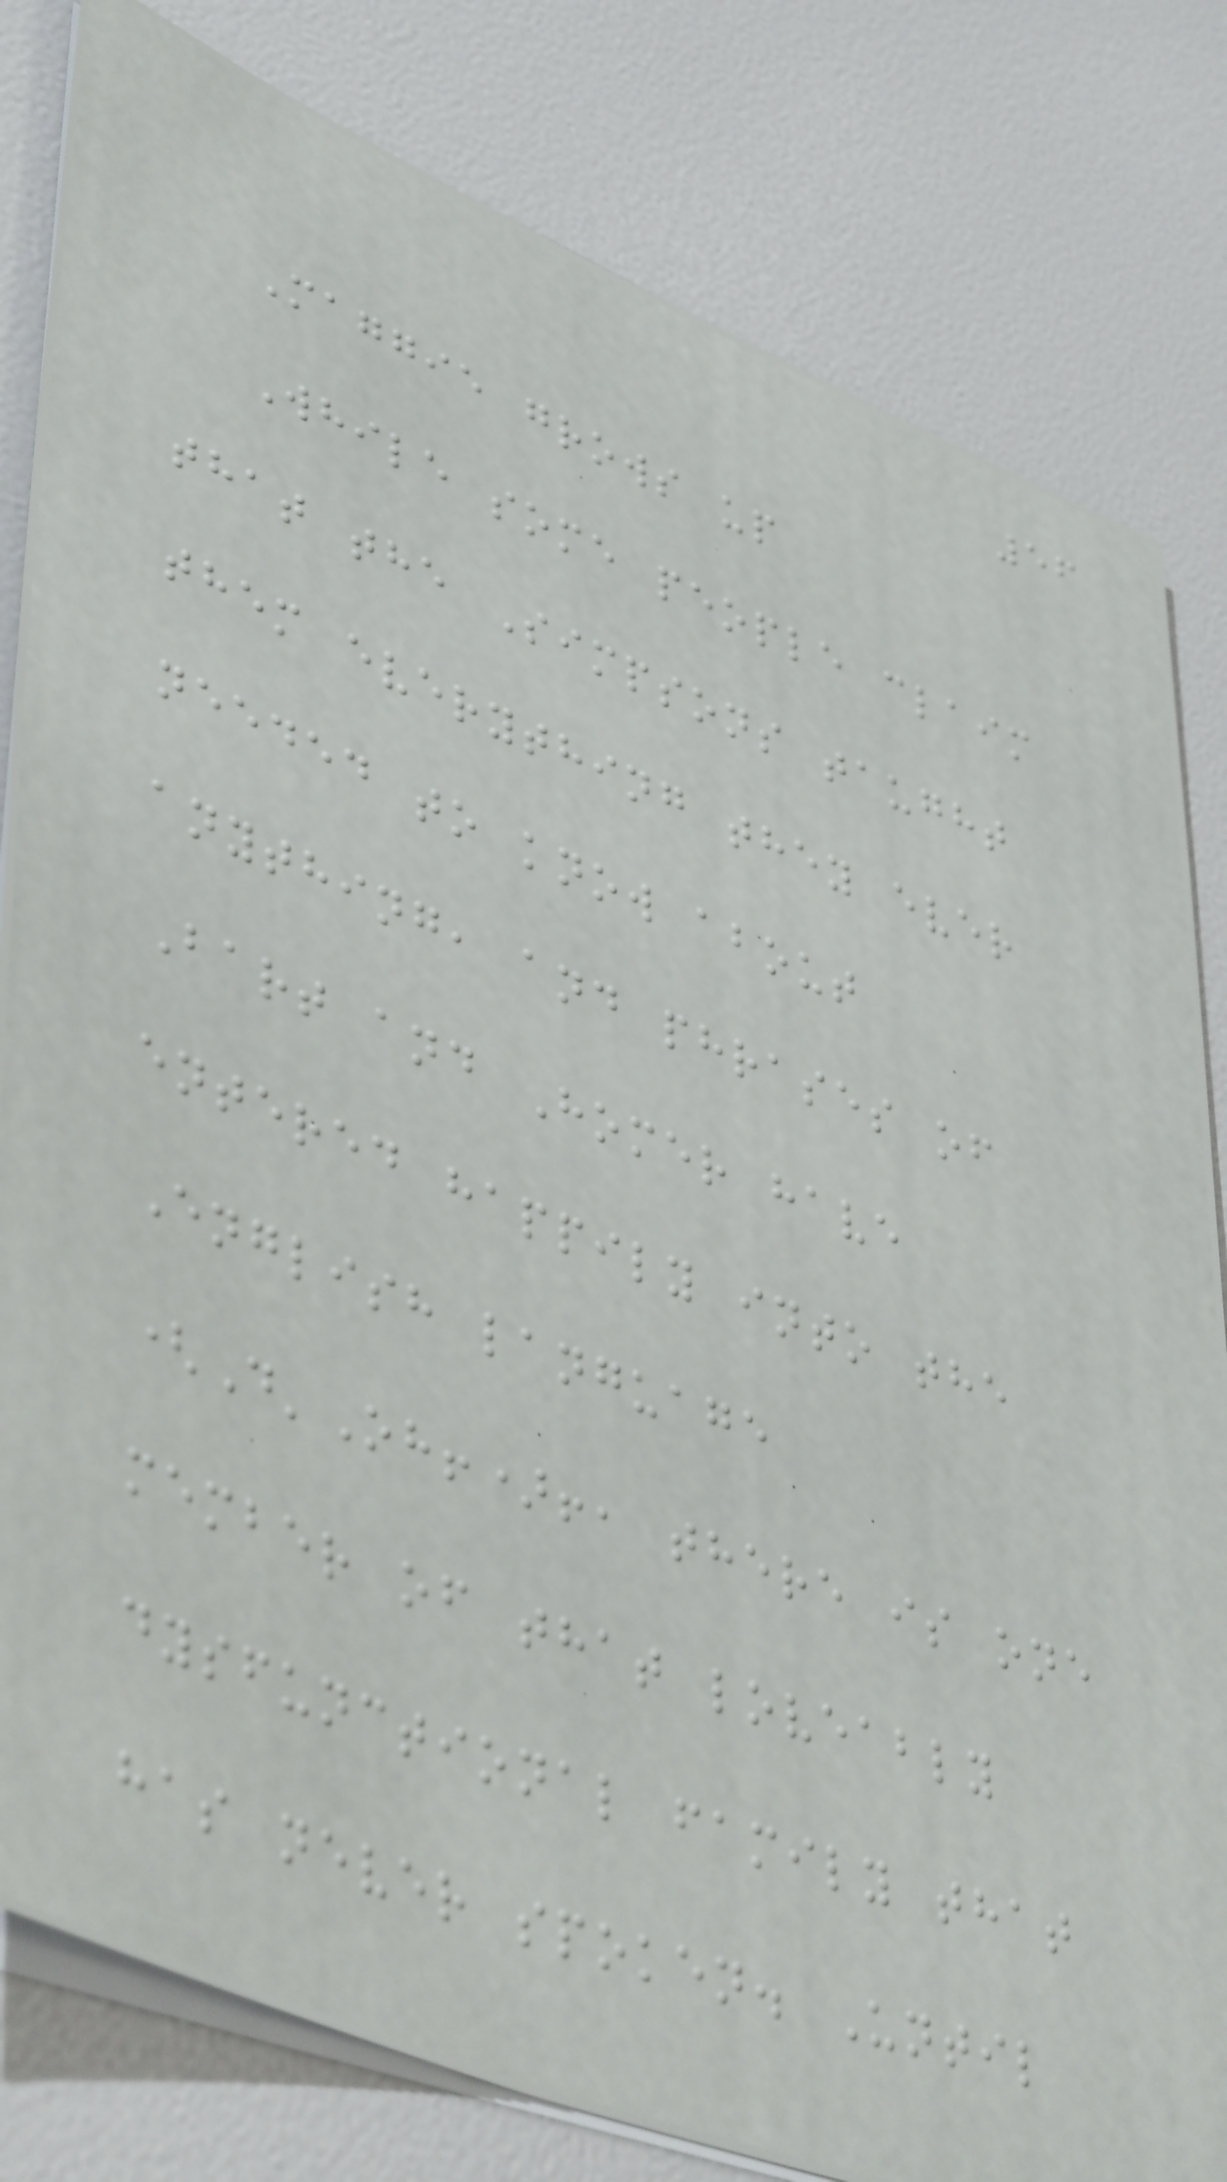56
Maggie grows up
While some people claim
that the Simpsons taught
them everything they ever
needed to know about
anything, and phrases of
Bart and Homer have
entered happily into the
English language
(D'Oh!)!, there is one
member of that loveably
dysfunctional family that
has never spoken. Until
